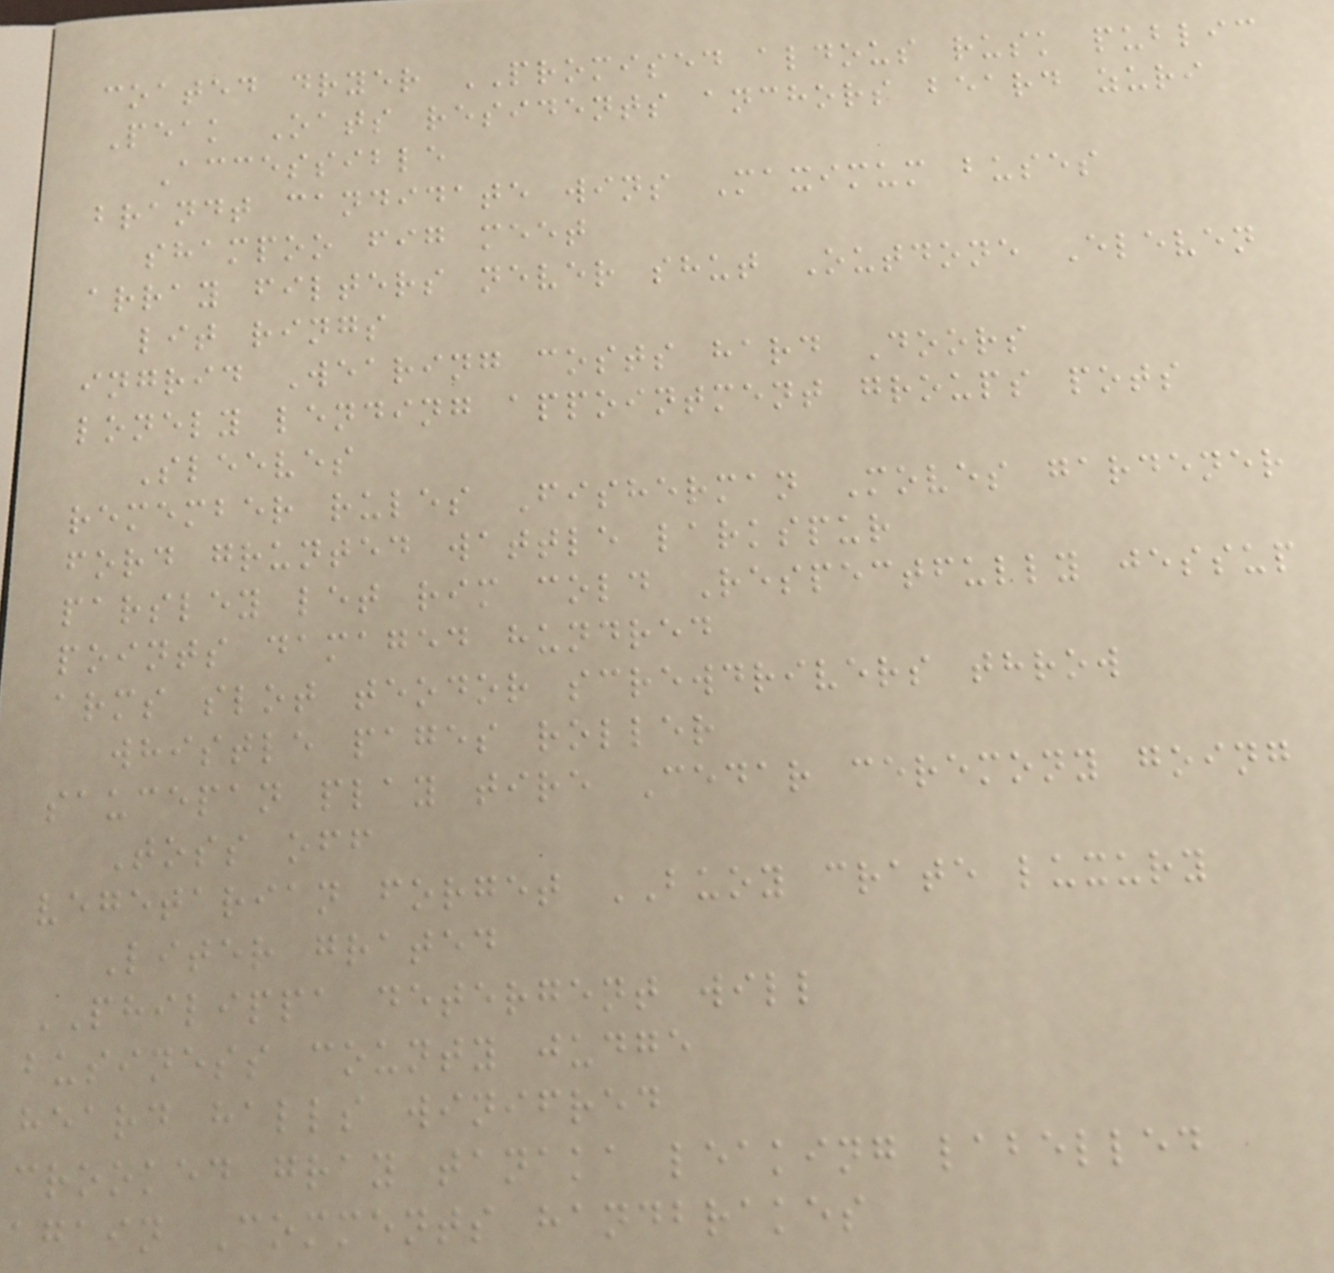coated dryer PROMISED aldous rusk public
Peak Oats residents anchors beard zuri
Accessible
brandt candidate wins Maximum buses
shampoo fig meet
array filters never shut Outdone Eleven
lit rings
ingrid Wearing costs hard Doors
lonely lending appointment groups pots
Sleeves
remember rules Fisherman Moves gardener
ford grunted wattle larkspur
parsley let rim cold Respectfully jessup
points damaged hundred
arms slot teodor screwdrivers throw
whistle pages roller
saucepan play tire Cedar ceremony going
Toss off
vegetarian forget BUOY crate luxury
Liter grated
PHILIPPA detergent will
business county judge
heard halls winifred
crooked gray tanaka leaking labelled
again Comments handbrakes
